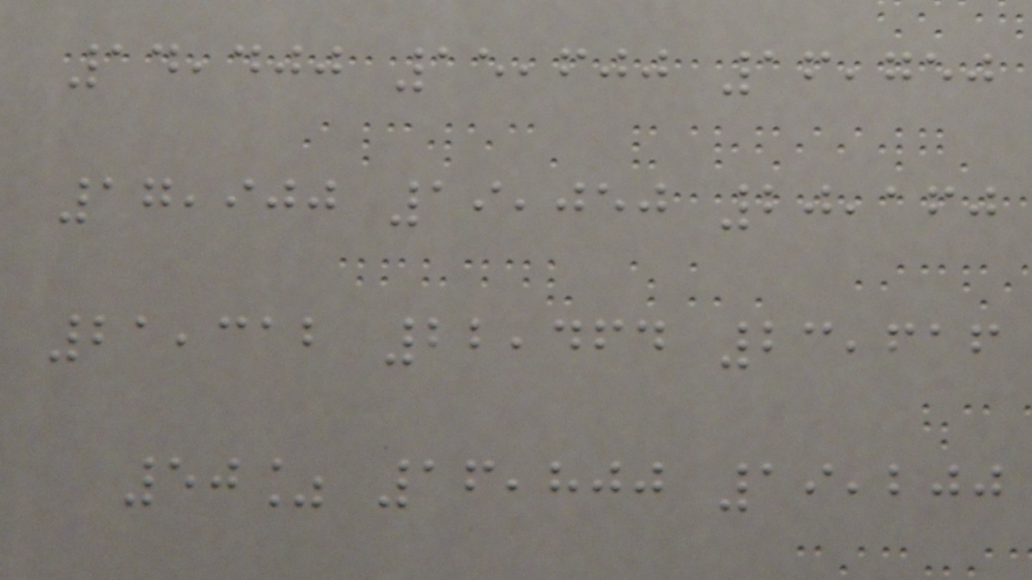14,400 15,600 16,750
17,900 19,050 20,160
21,312 22,464 23,616
50% 16,800 19,200
